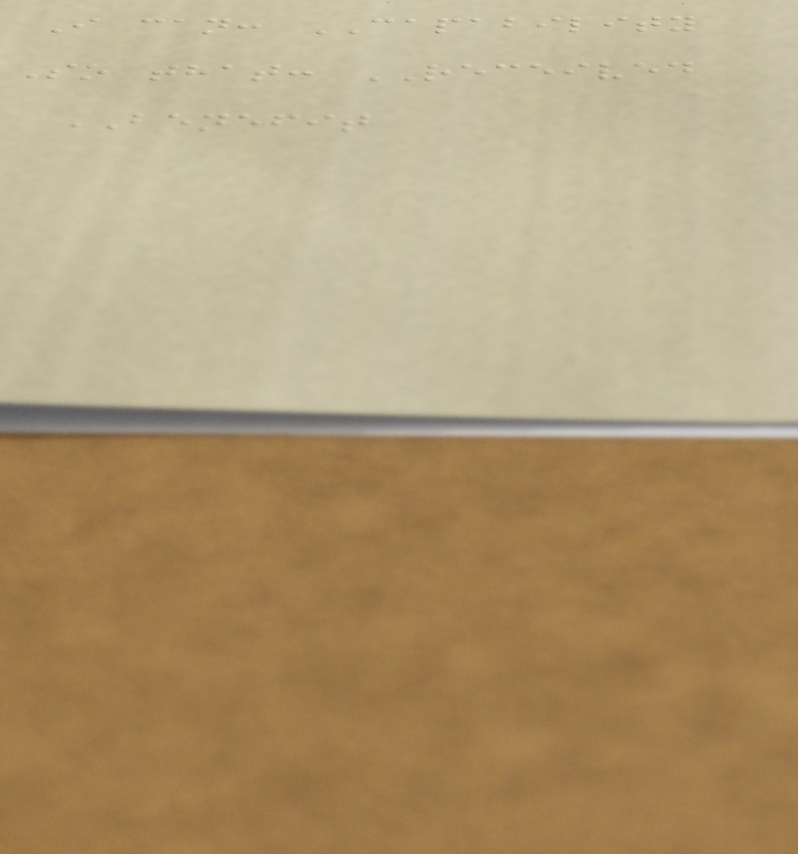I can: CAPABILITY
So that: RECEIVED
BENEFIT
